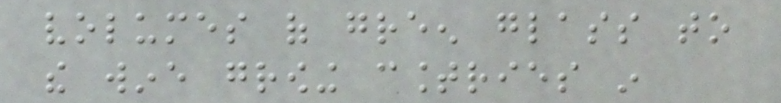volumes of green glass to
the wine growing countries in
